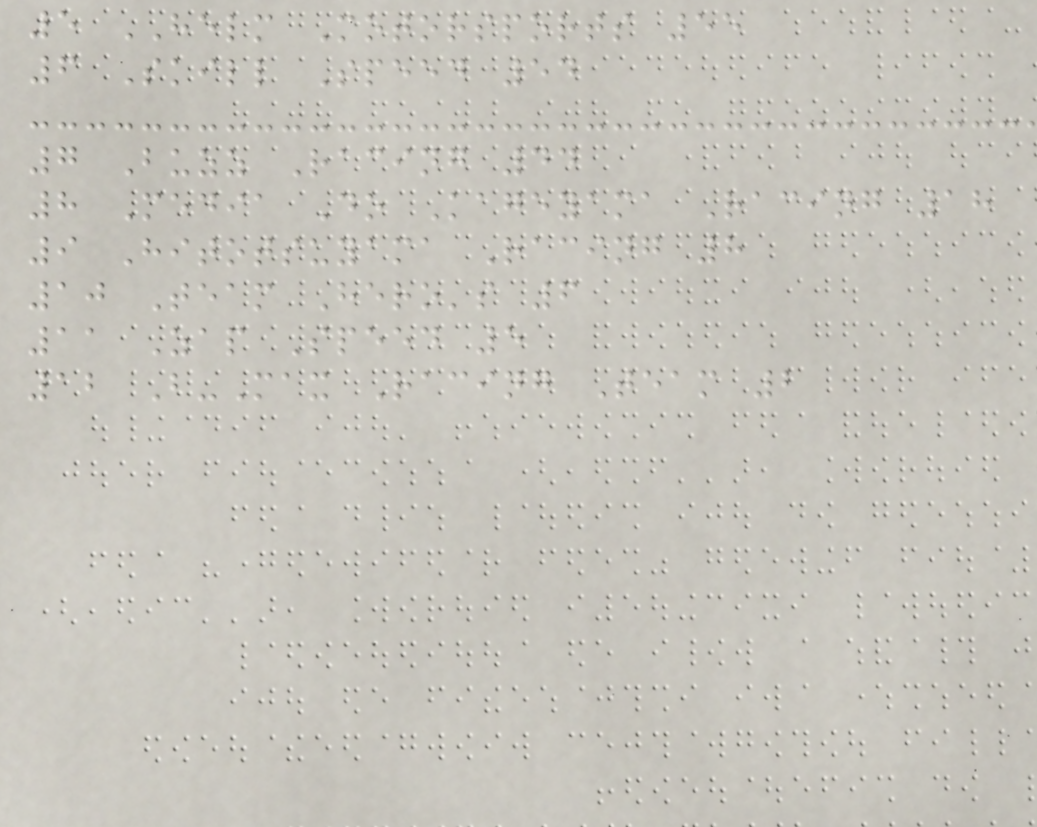5 HELM Motorsports 55
6 Skill Speed 54
7 Buzz Racing 44
8 Media Do Kageyama Racing 18
9 Hitotsuyama Racing 8
10 Team Hero's 6
11 Zap Speed 5
12 B-Max Racing Team 2
